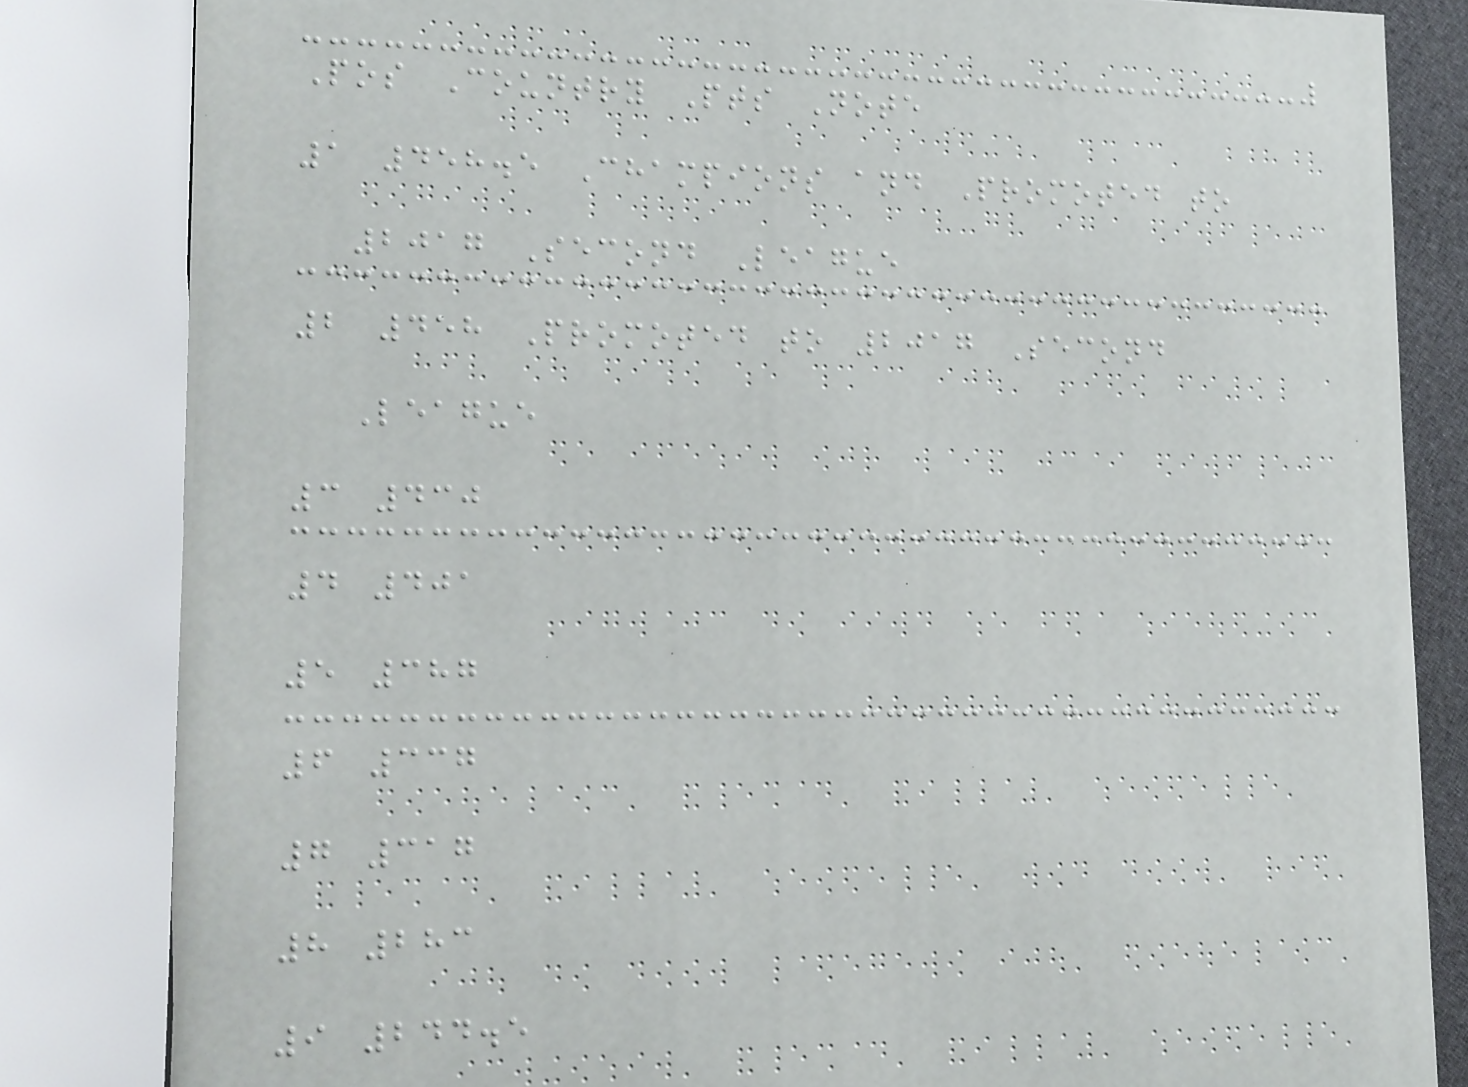Pos Country Pts Note
1 458.5 Champions and Promoted to
2017 Second League
2 458 Promoted to 2017 Second
League
3 430
4 401
5 387
6 337
7 317
8 283
9 244.5
